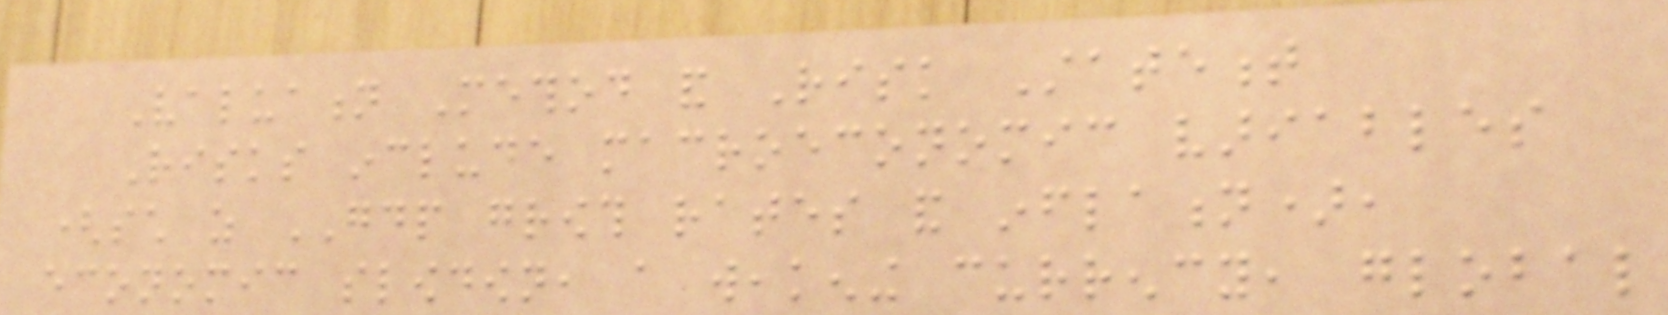Valuation Method and Risk Statement
Risks include macroeconomic variables
(such as GDP growth rates and inflation),
economic slowdown, a weakening currency, global
